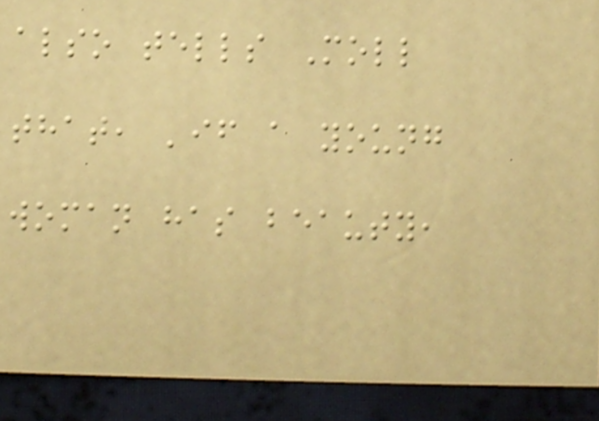also tells Moll
that, 'if a young
woman has beauty,
